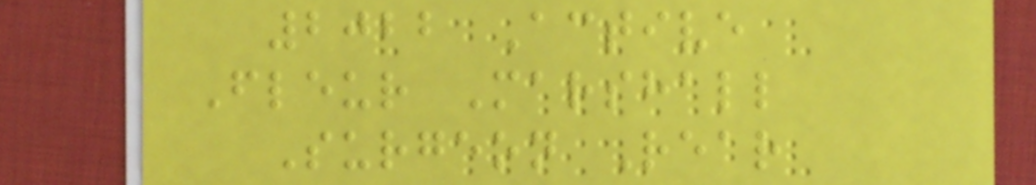2022 Active
Fleur Marshall
Surgeon Rear
